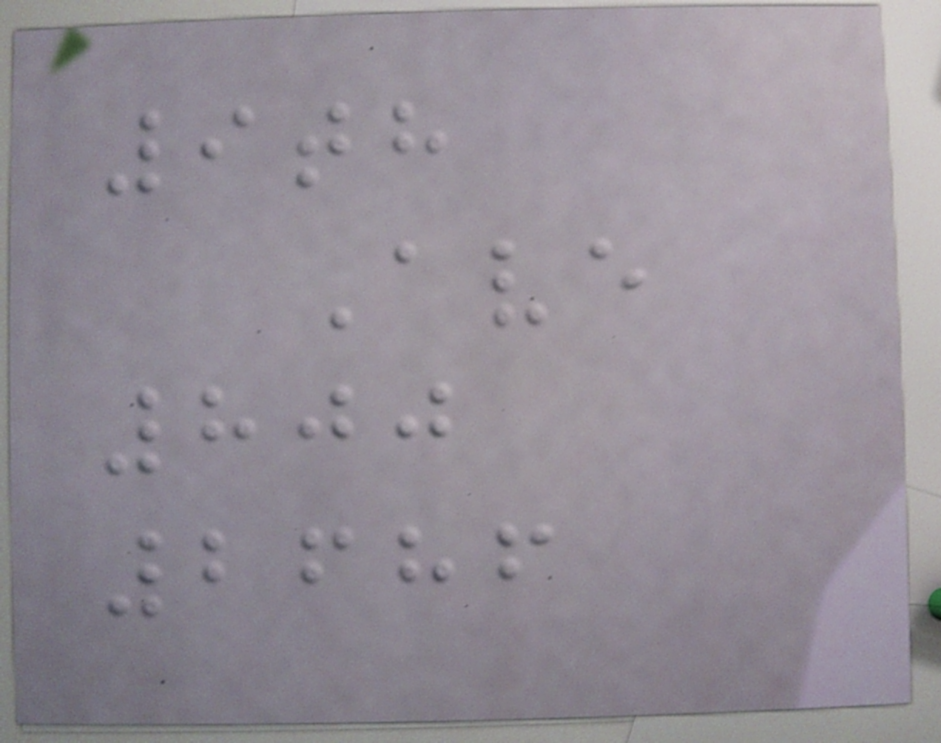9th
Ave
800
2686
